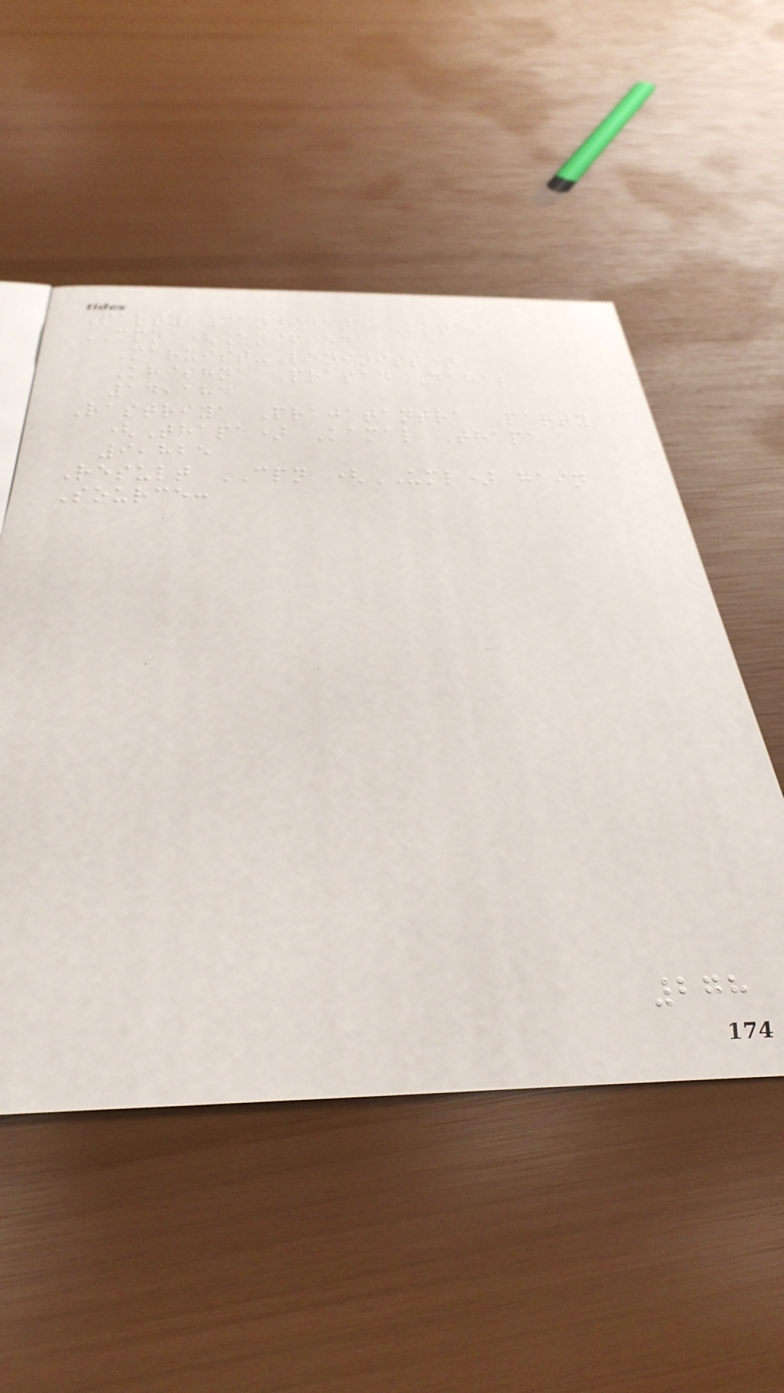Party Candidate Votes
CPN (Unified
Marxist-Leninist)
Krishna Prasad Dahal
14,184
Rastriya Prajatantra Party
(Thapa) Kamal Thapa
9,825
Result CPN (UML) gain
Source:
278
